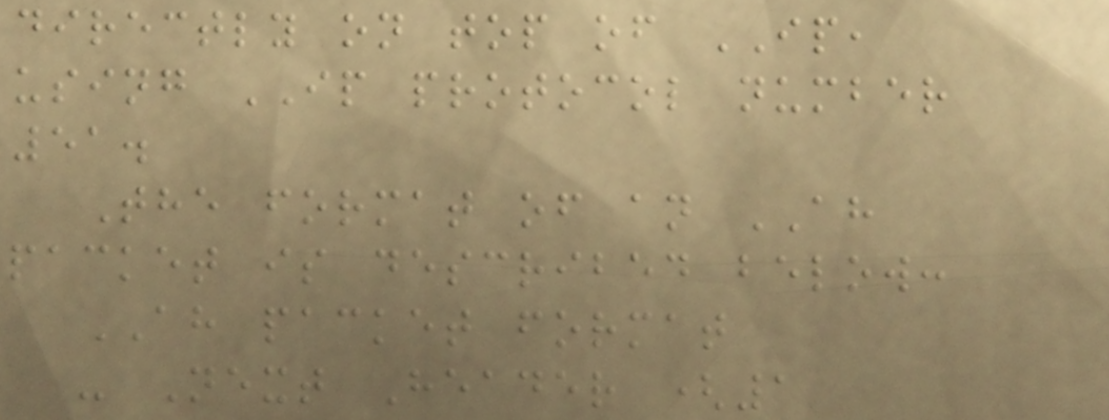directly on top of IP,
using IP protocol number
51.
The format of an AH
packet is described below:
AH packet format
- Next Header (1
